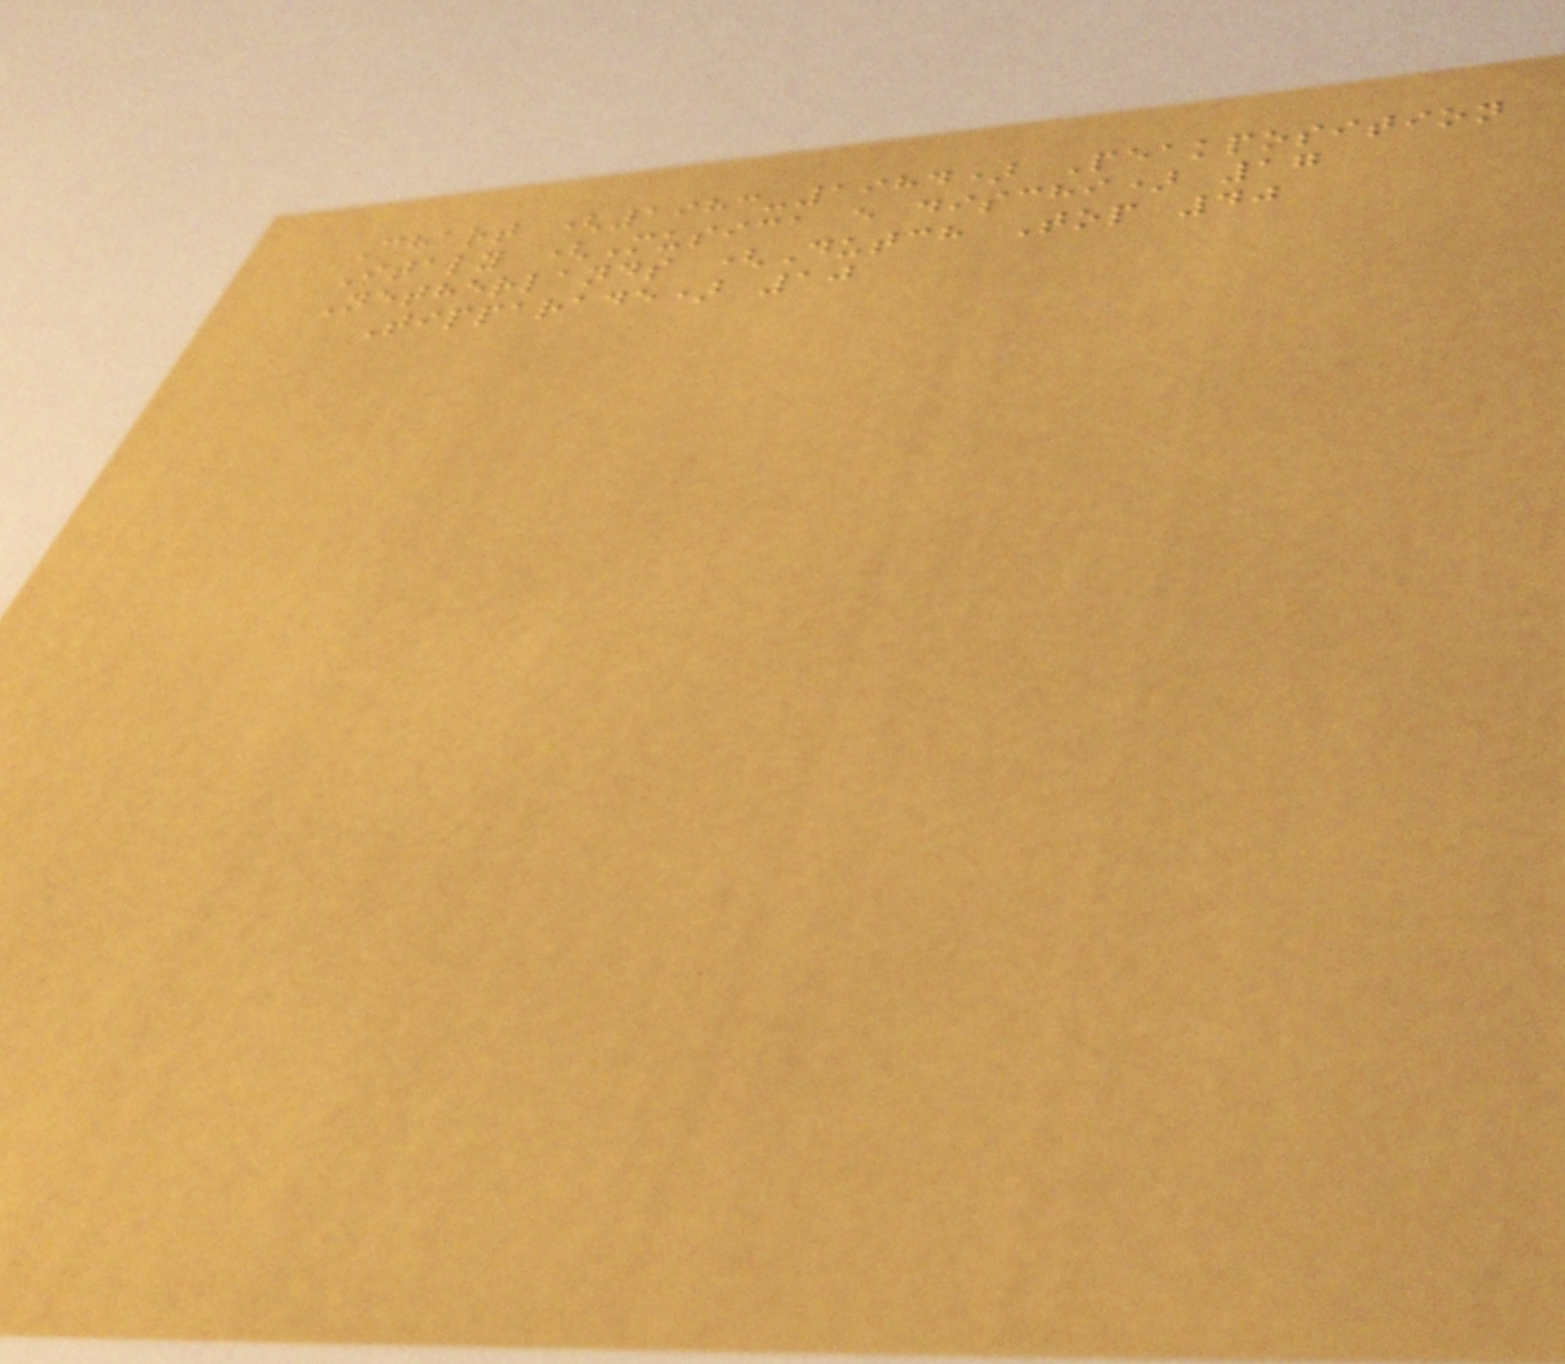Chart (1983-1984) Peakposition
Italy (Musica e dischi) 17
Netherlands (Dutch Top 40
Tipparade) 10
